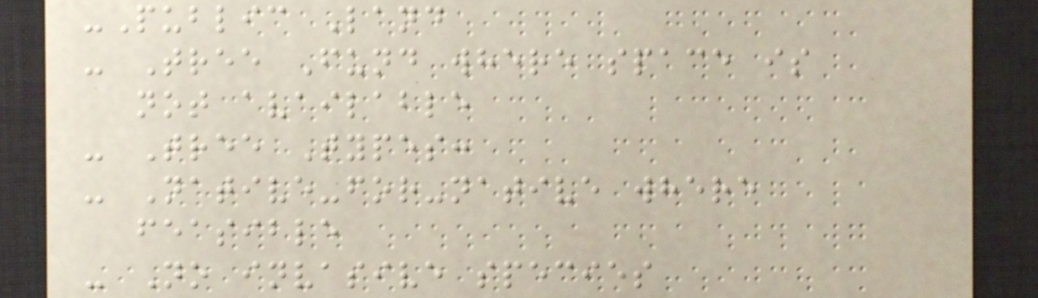-Public Land
- Tree Fund where space is
not available
- Tree Types:
- Native-for-native where
feasible
- No invasive species
